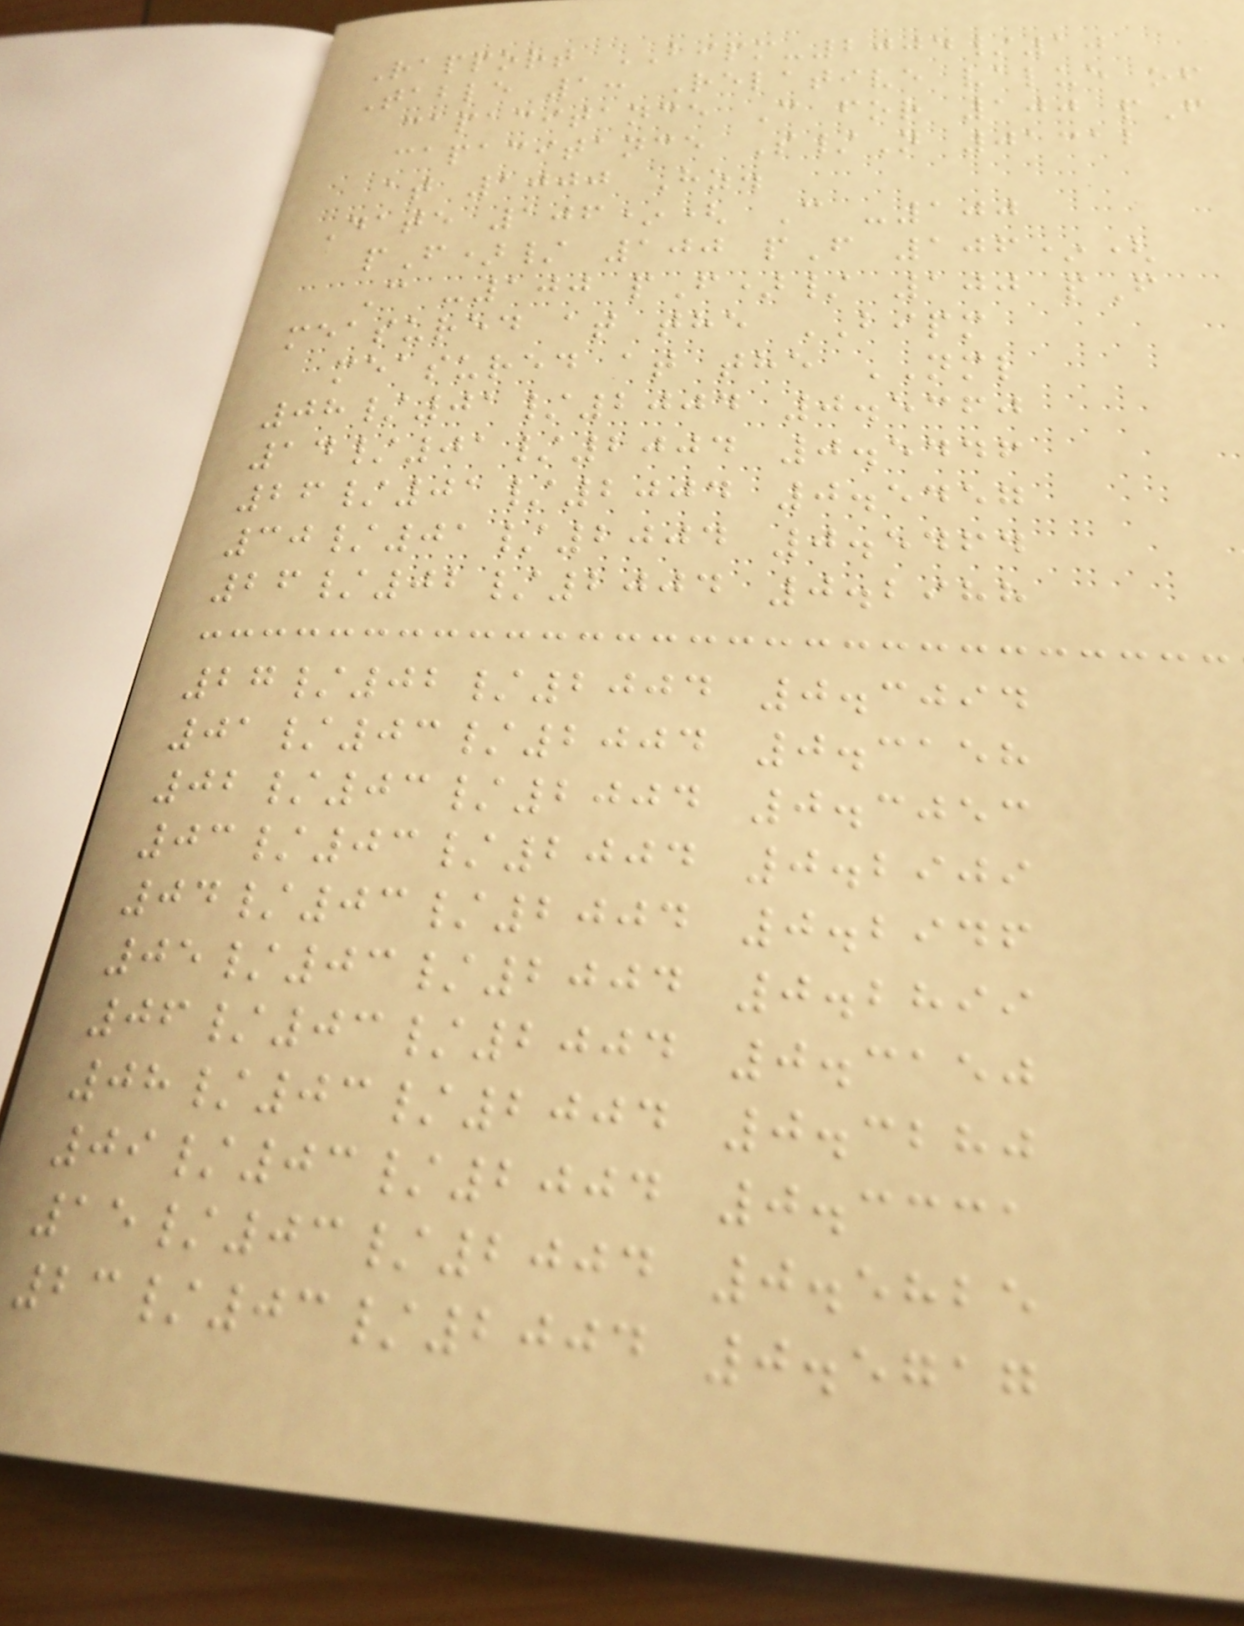Rapport BIPM-2004/10
Table 1: Relative value of
capacitance C for 100 pF
capacitance S/N 01312
at 1000 Hz.
Date 106*( C -100
pF)/ 100 pF 106*(
C -100 pF)/ 100 pF
measured at the BIPM
measured at the NML
08/01/2004 0.5360
14/01/2004 0.5446
26/01/2004 0.5457
30/01/2004 0.5464
26/02/2004 0.2988
27/02/2004 0.3094
01/03/2004 0.3158
02/03/2004 0.3053
03/03/2004 0.2909
04/03/2004 0.2946
05/03/2004 0.2899
06/03/2004 0.3150
08/03/2004 0.3280
09/03/2004 0.3331
15/03/2004 0.5825
23/03/2004 0.5717
